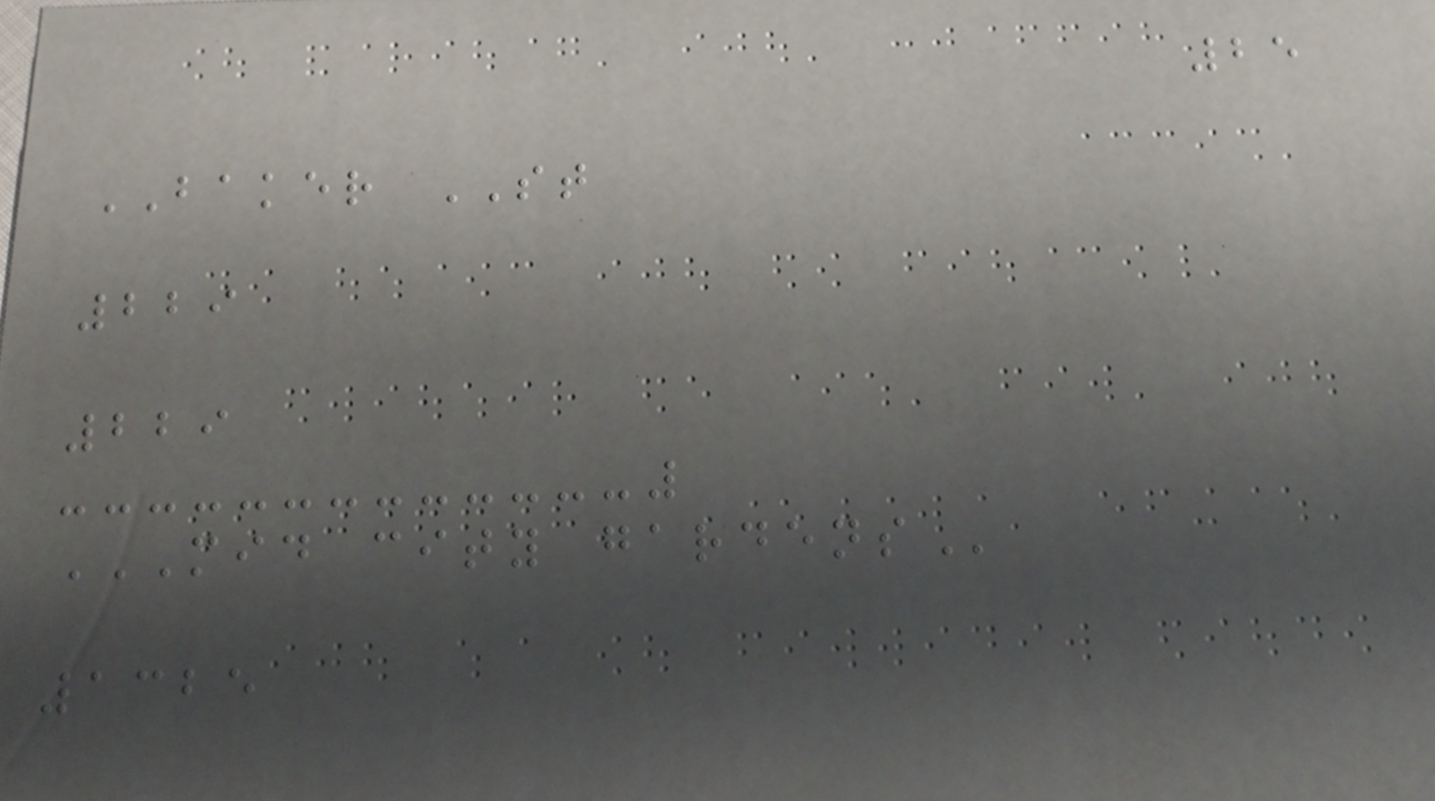25
BAKER ST
229
229
MID CITY GARDENS
1325
